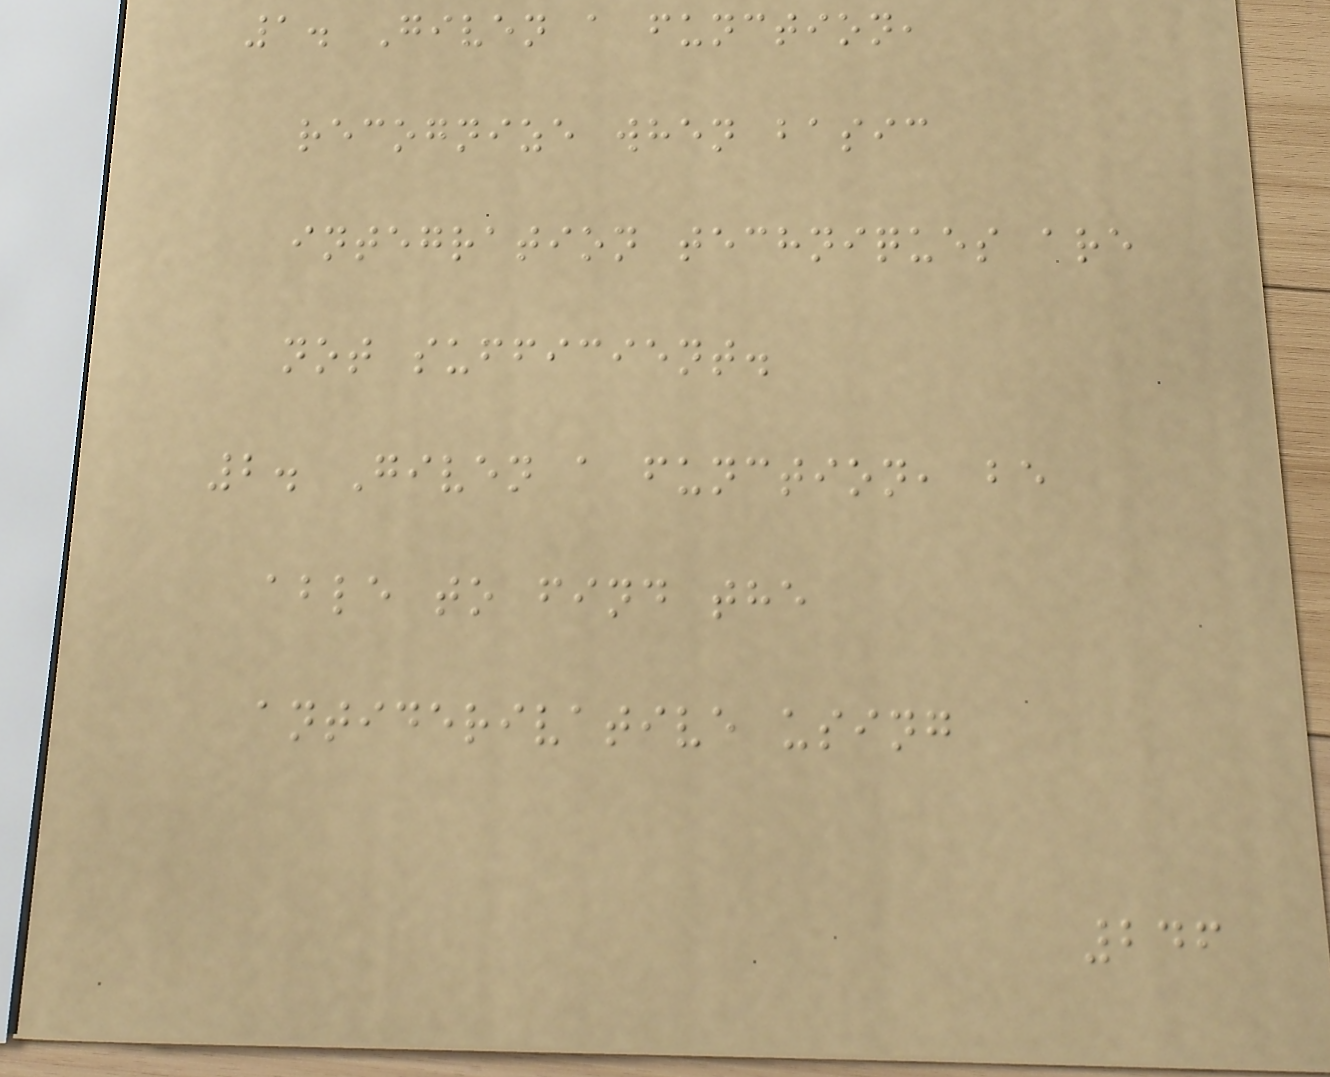1. Given a function,
recognize when basic
integration techniques are
not sufficient.
2. Given a function, be
able to find the
antiderivative using
246
